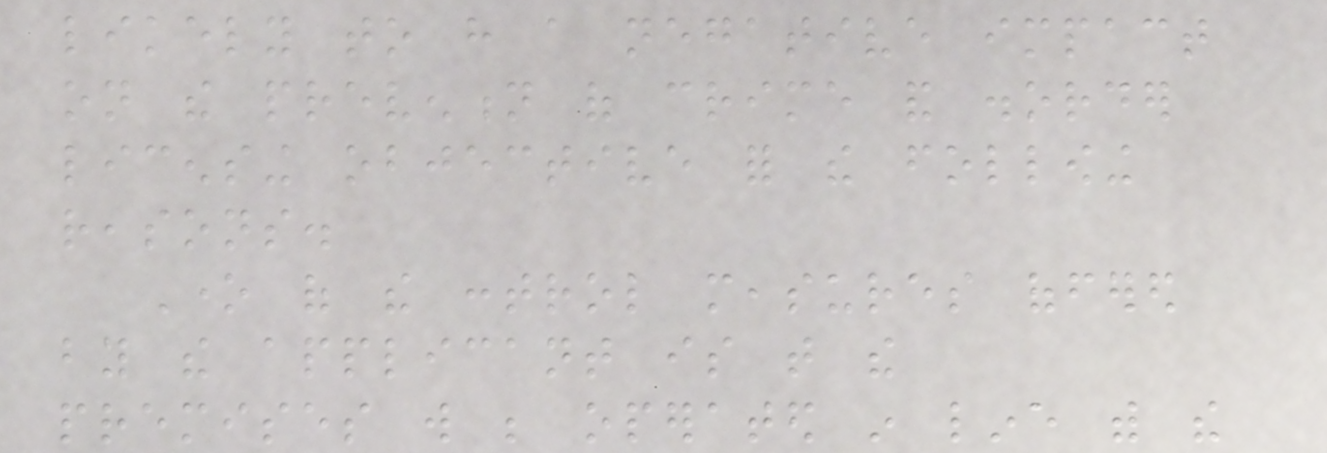likely to have a negative impact
on the prevention of crime and disorder
licensing objective for the following
reasons.
One of the control measures offered
by the applicant is that the
premises will be operated in line with the
